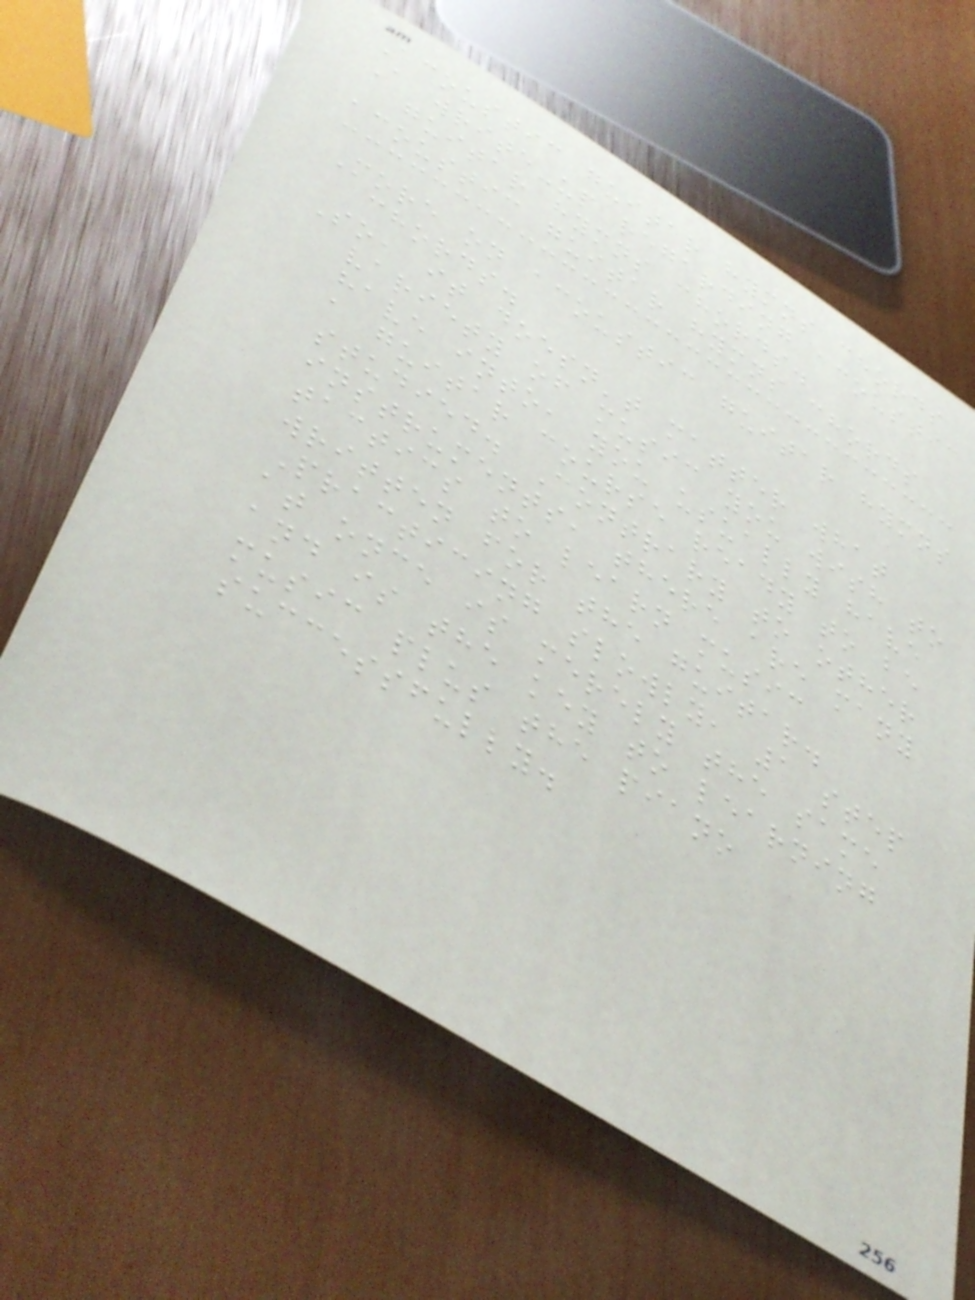Acoustic guitar hymns chords
A write-up regarding acoustic
guitar hymns chords.
acoustic guitar hymns chords
More on acoustic guitar hymns
chords.
So, it doesn't matter what
variety of music you wish to
have into, you usually have
a guitar course ready to be
studied. Contrary to other
instruments, there are many
tactics to learn music
written for the guitar.
Practicing slowly, 1 step
at once is merely the same
and is the key to learning
music plus the piano
successfully.
